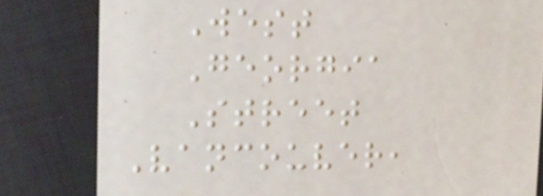West
Georgia
Street
Vancouver,
